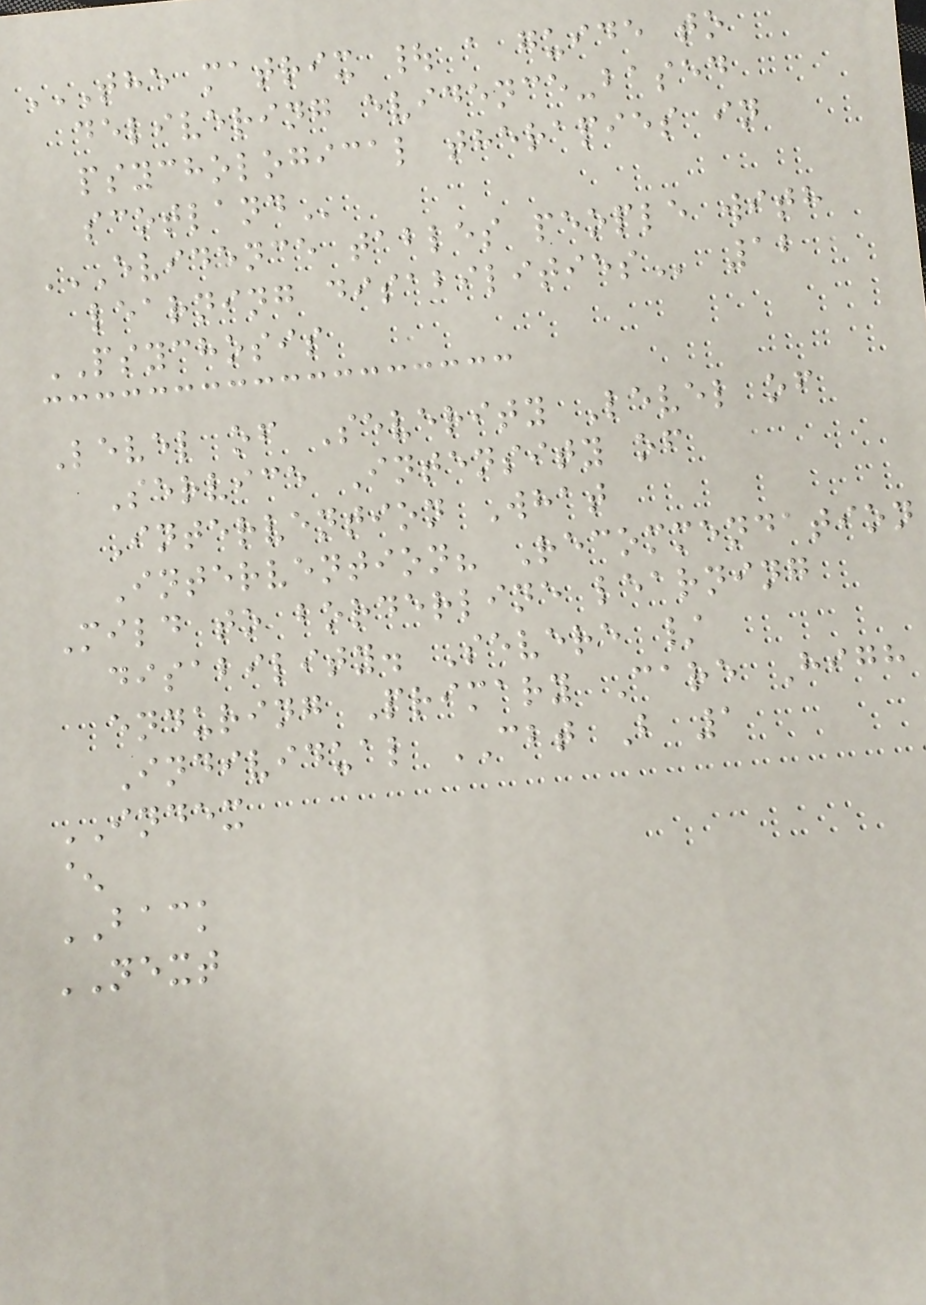THE MATRIX | A GUIDE TO
DELIVERING EVIDENCE-BASED
PSYCHOLOGICAL THERAPIES IN
SCOTLAND
EVIDENCE TABLES PEOPLE WITH
LEARNING DISABILITIES 12
PSYCHOSIS
Level of Severity Level of
Service Intensity of
Intervention What
Intervention? Recommendation
Mild to borderline learning
disability. Severe /
enduring Primary Care High
Individual CBT B 1
INDEX
^
BACK
NEXT
